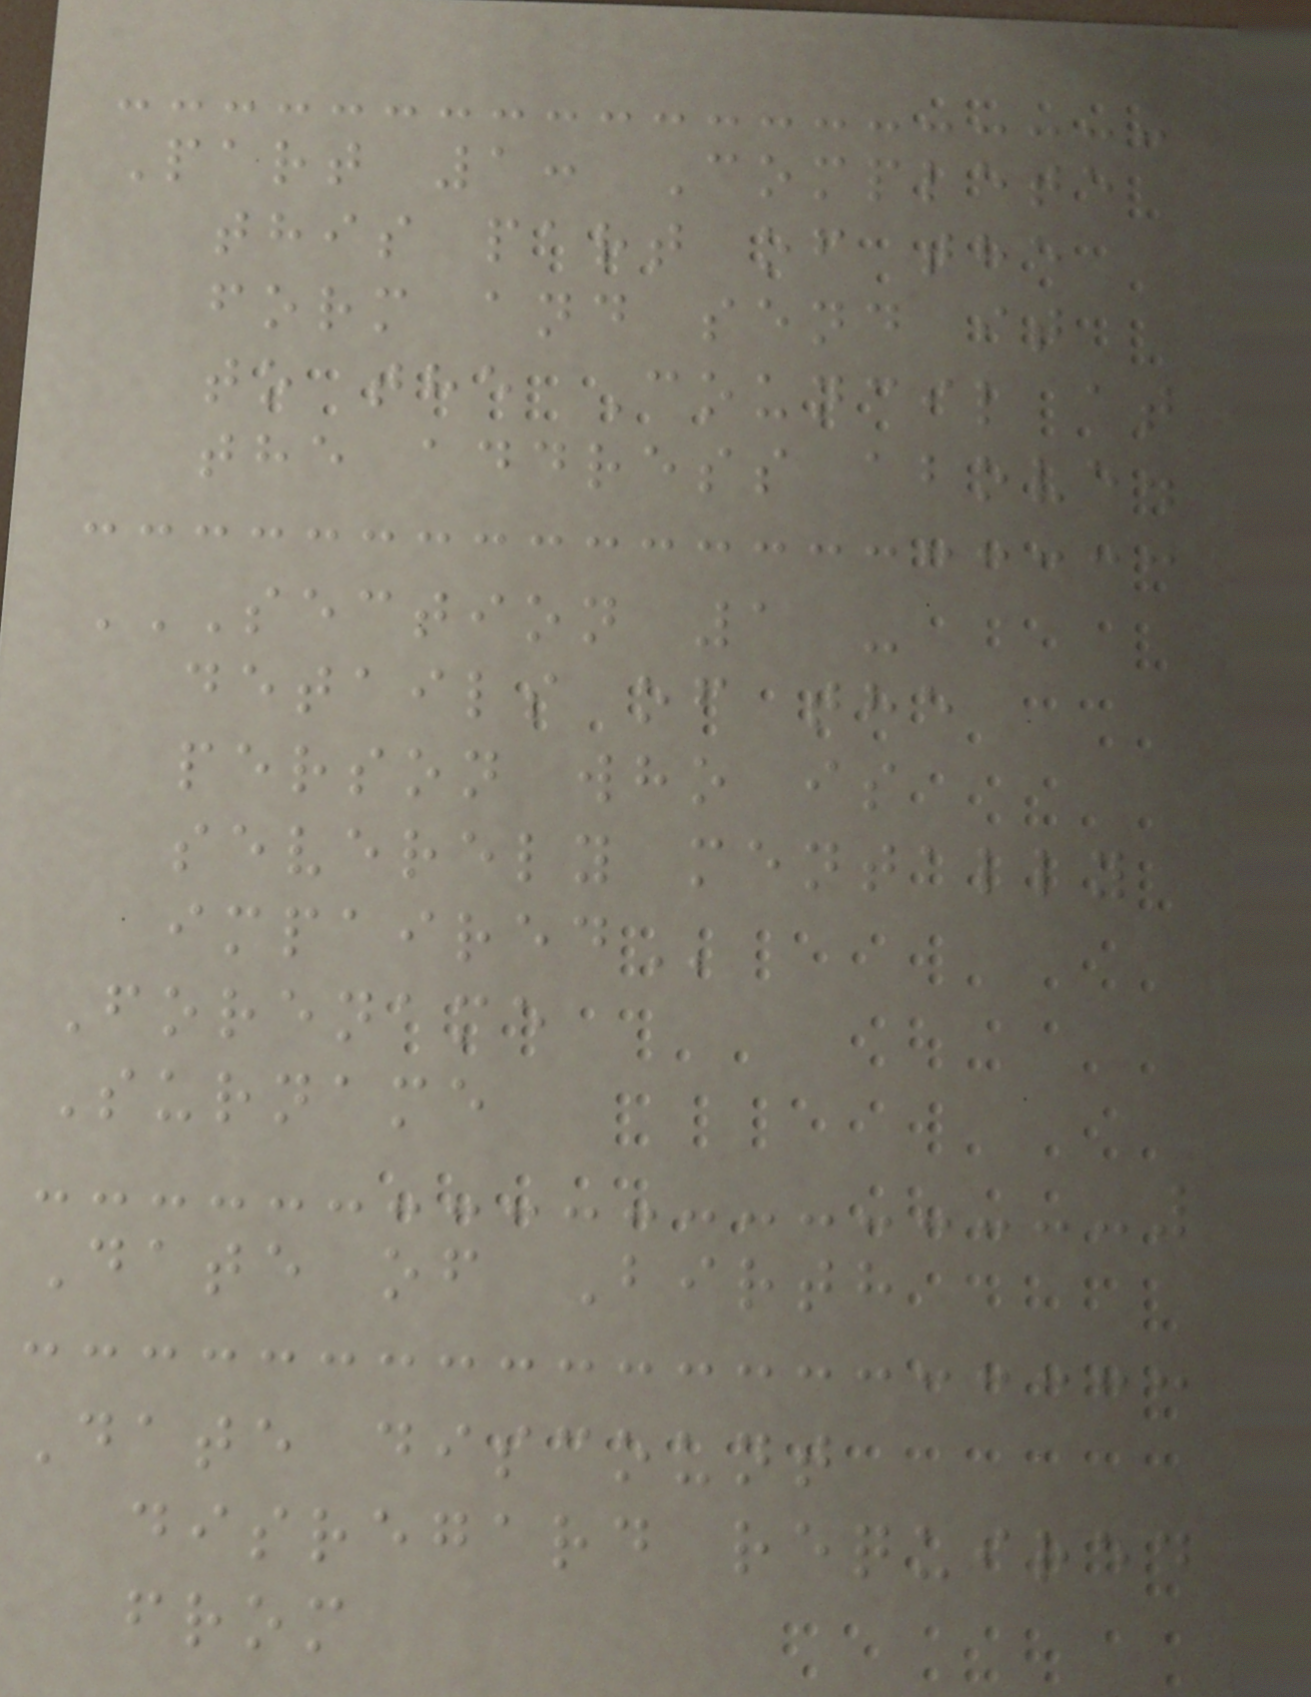Part 1: Complete
this part of the
form and send it
to the Council at
the address above.
SECTION 1 -
DETAILS OF THE
PERSON WHO IS
SEVERELY MENTALLY
IMPAIRED
Forename
Surname
Date of Birth
Date discount
disregard required
from
